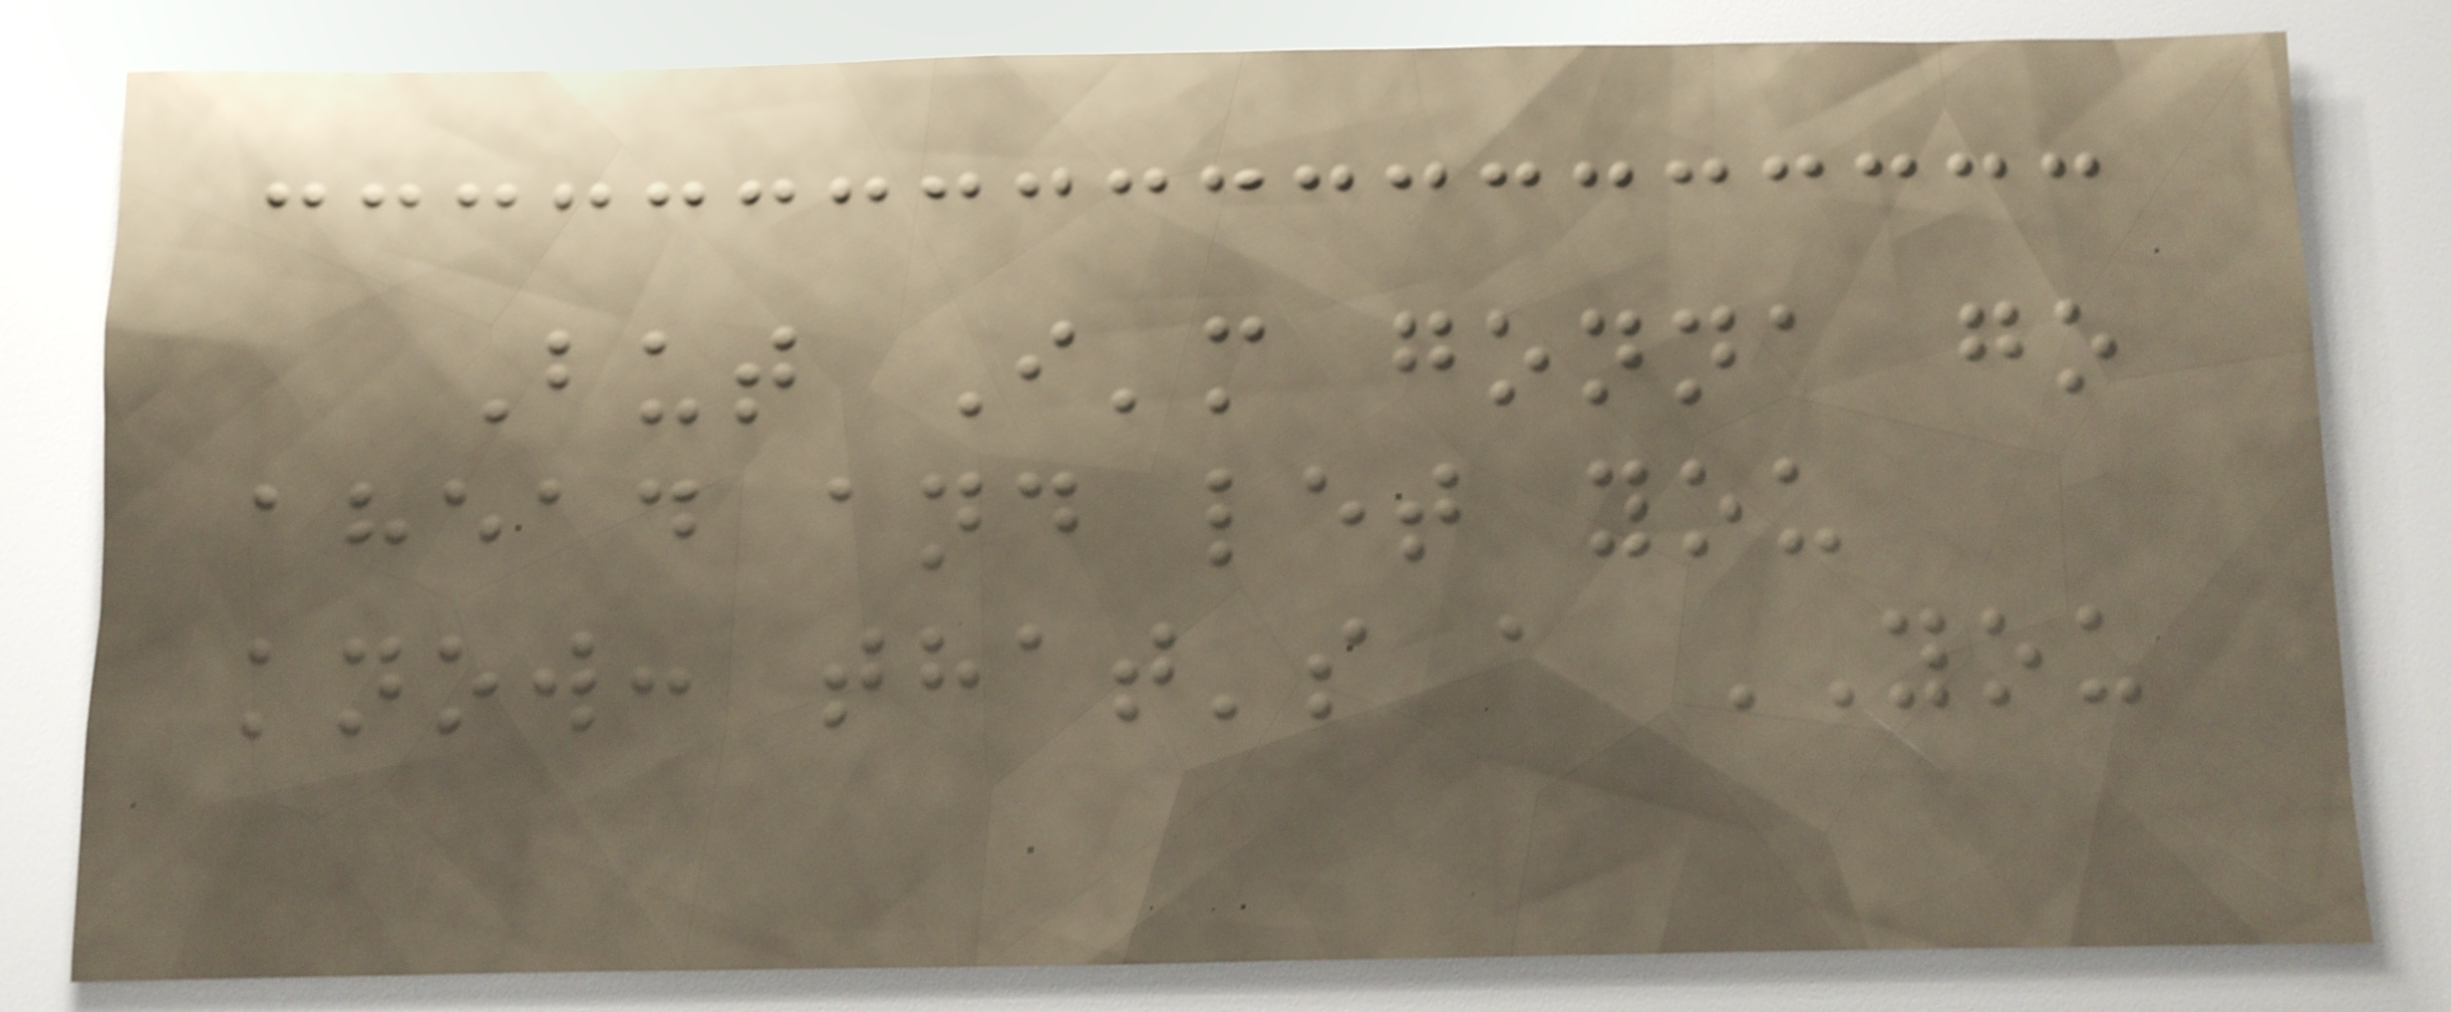But I'm gonna go
ahead and let you
know: that's a YOU
